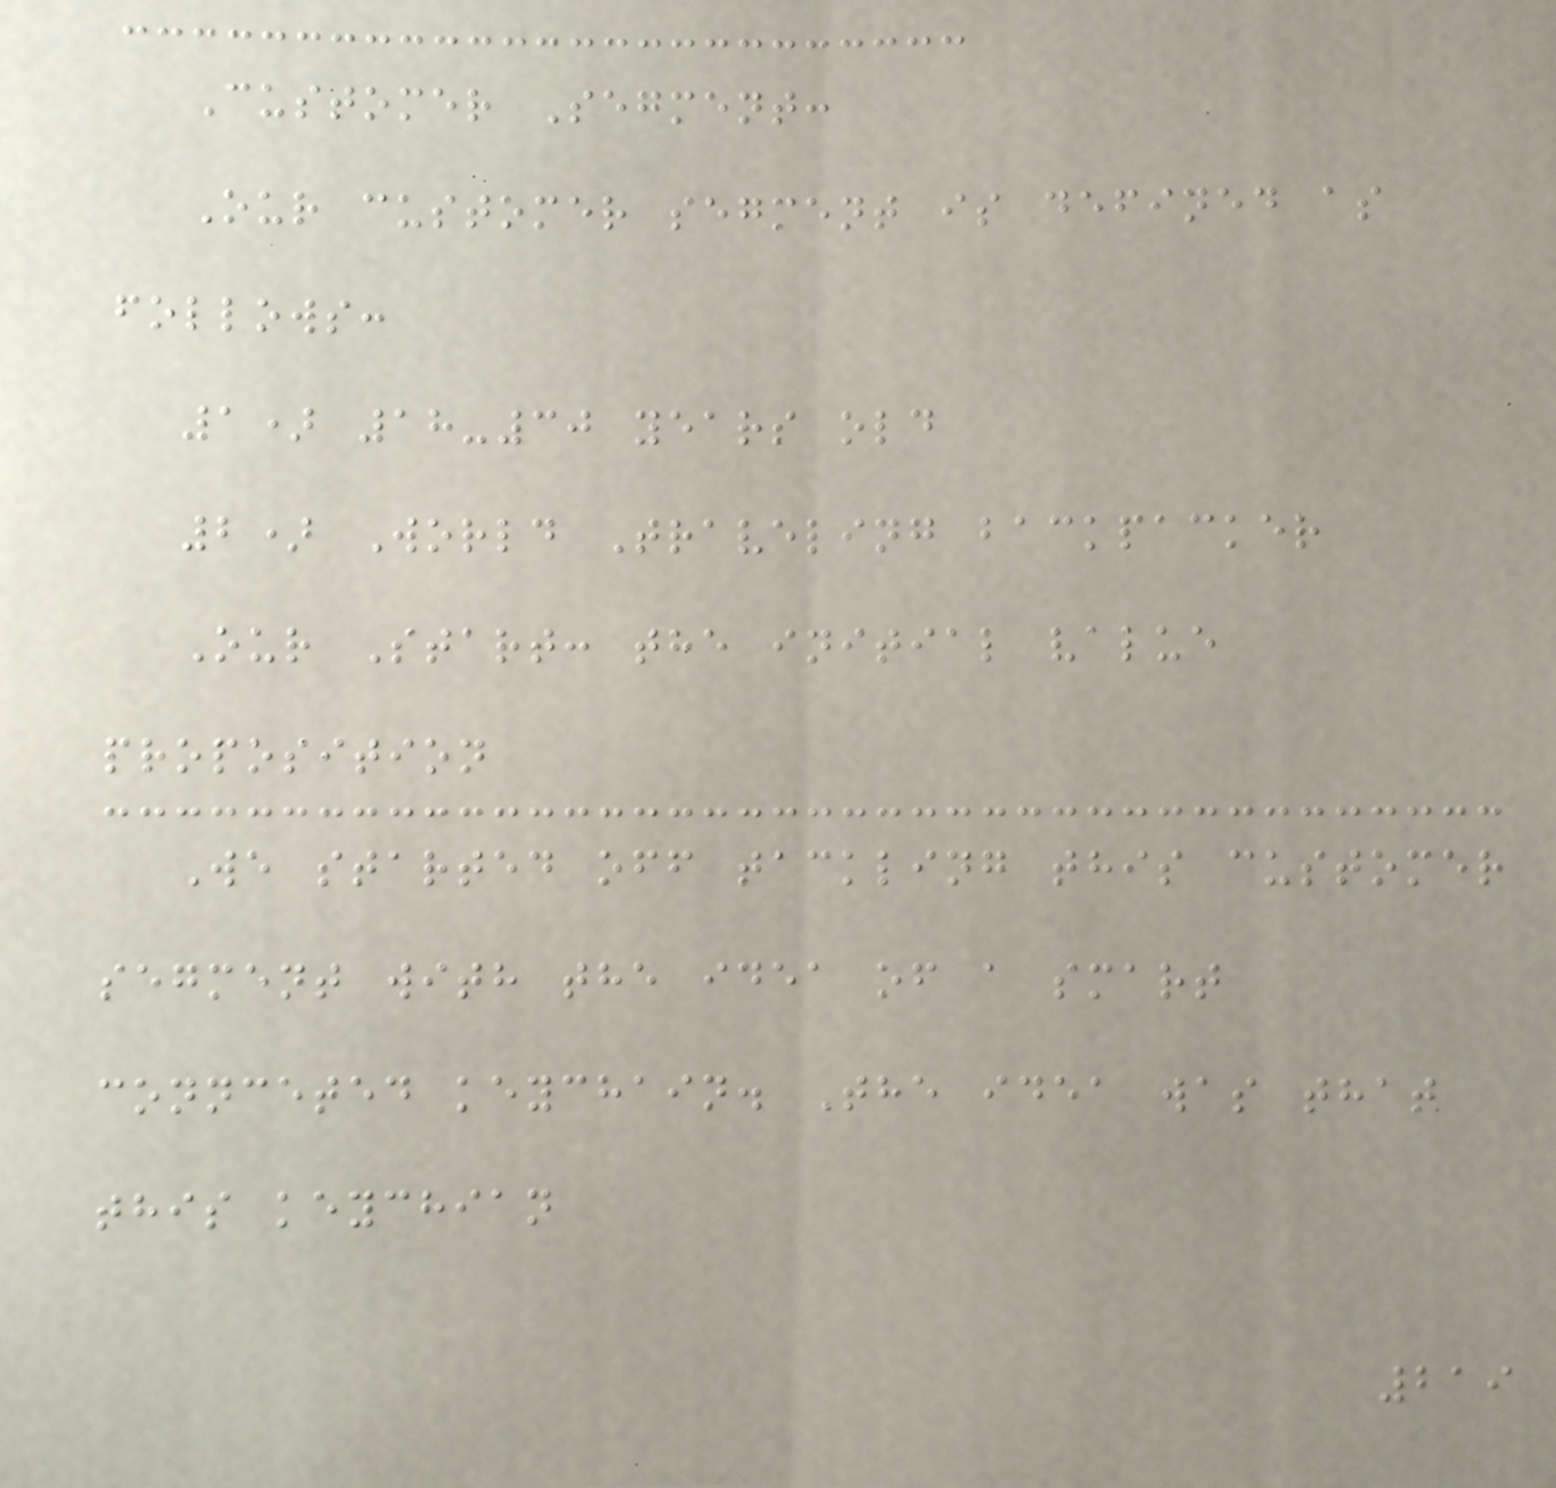Customer Segment:
Our customer segment is defined as
follows:
1) 18-30 years old
2) World Traveling backpacker
Our Start: the initial value
proposition
We started off tackling this customer
segment with the idea of a smart
connceted keychain. The idea was that
this keychian
219
